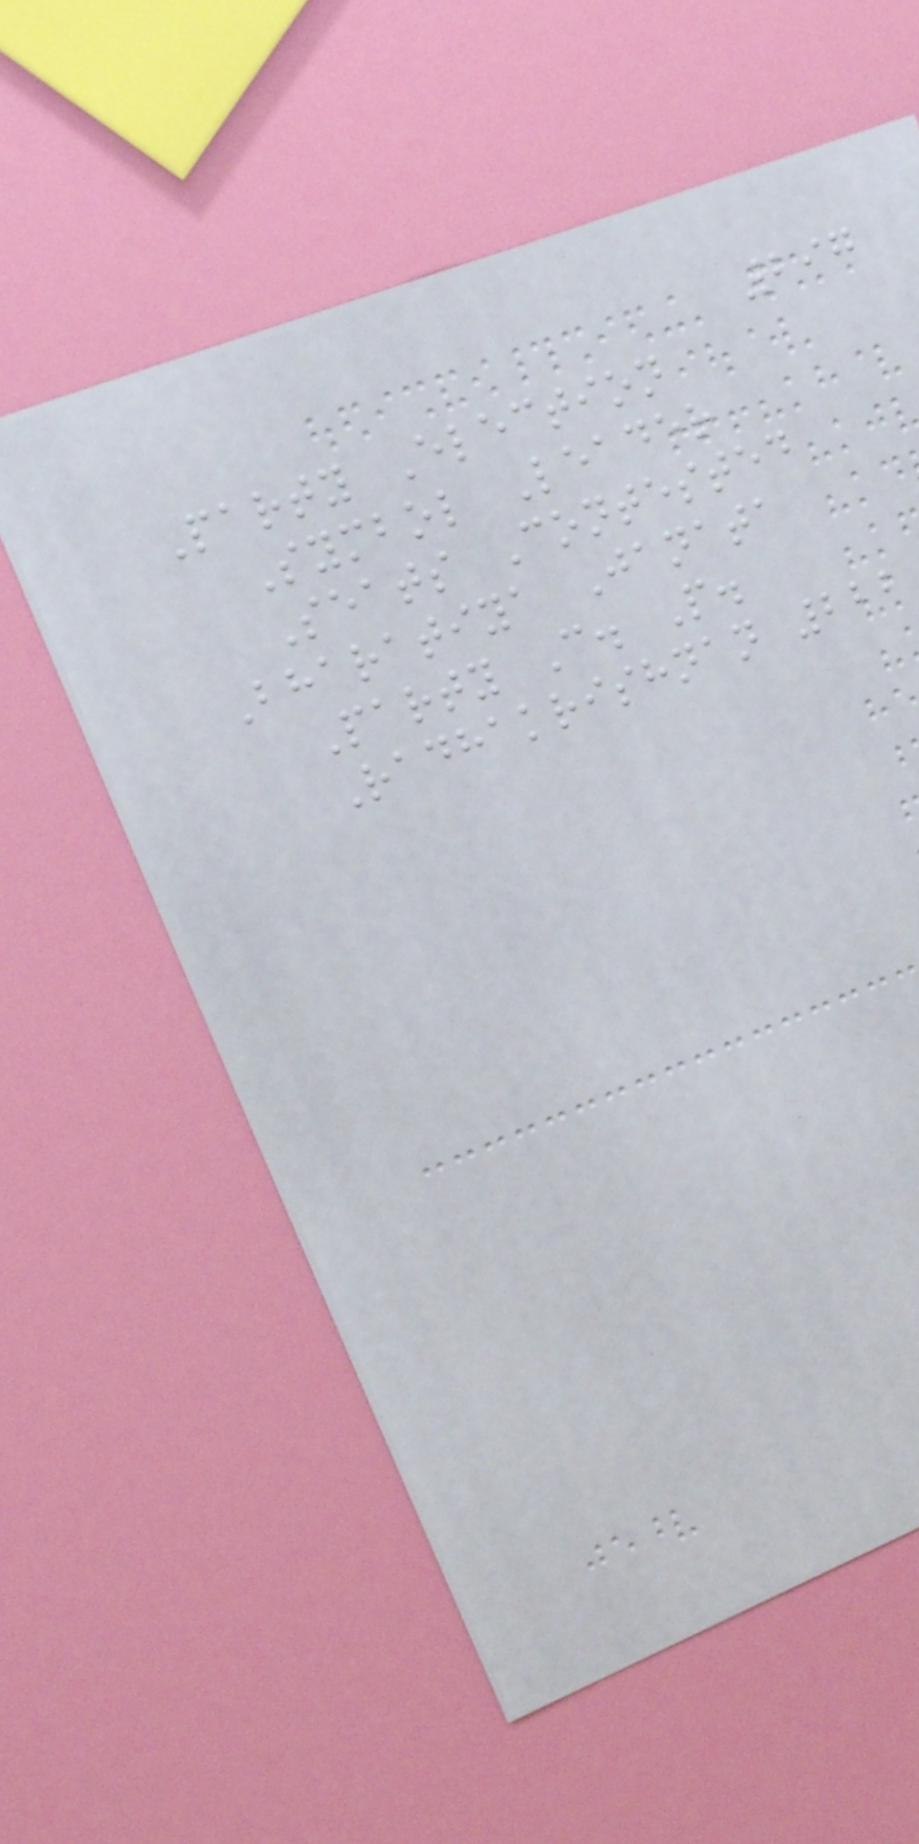297
Party Election
Symbol Leader
Seats Contested
Bharatiya Janata
Party C. P.
Radhakrishnan 222
